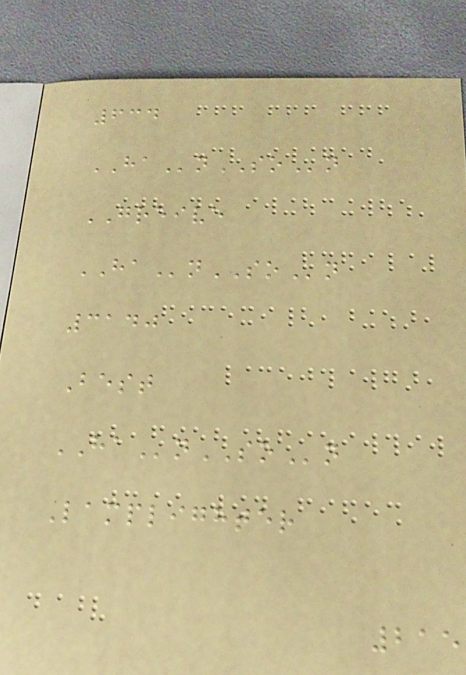634
HAnSOn
GREIVE
HAnSOn
3140
Best
HAnSOn
Lamplighter
215
